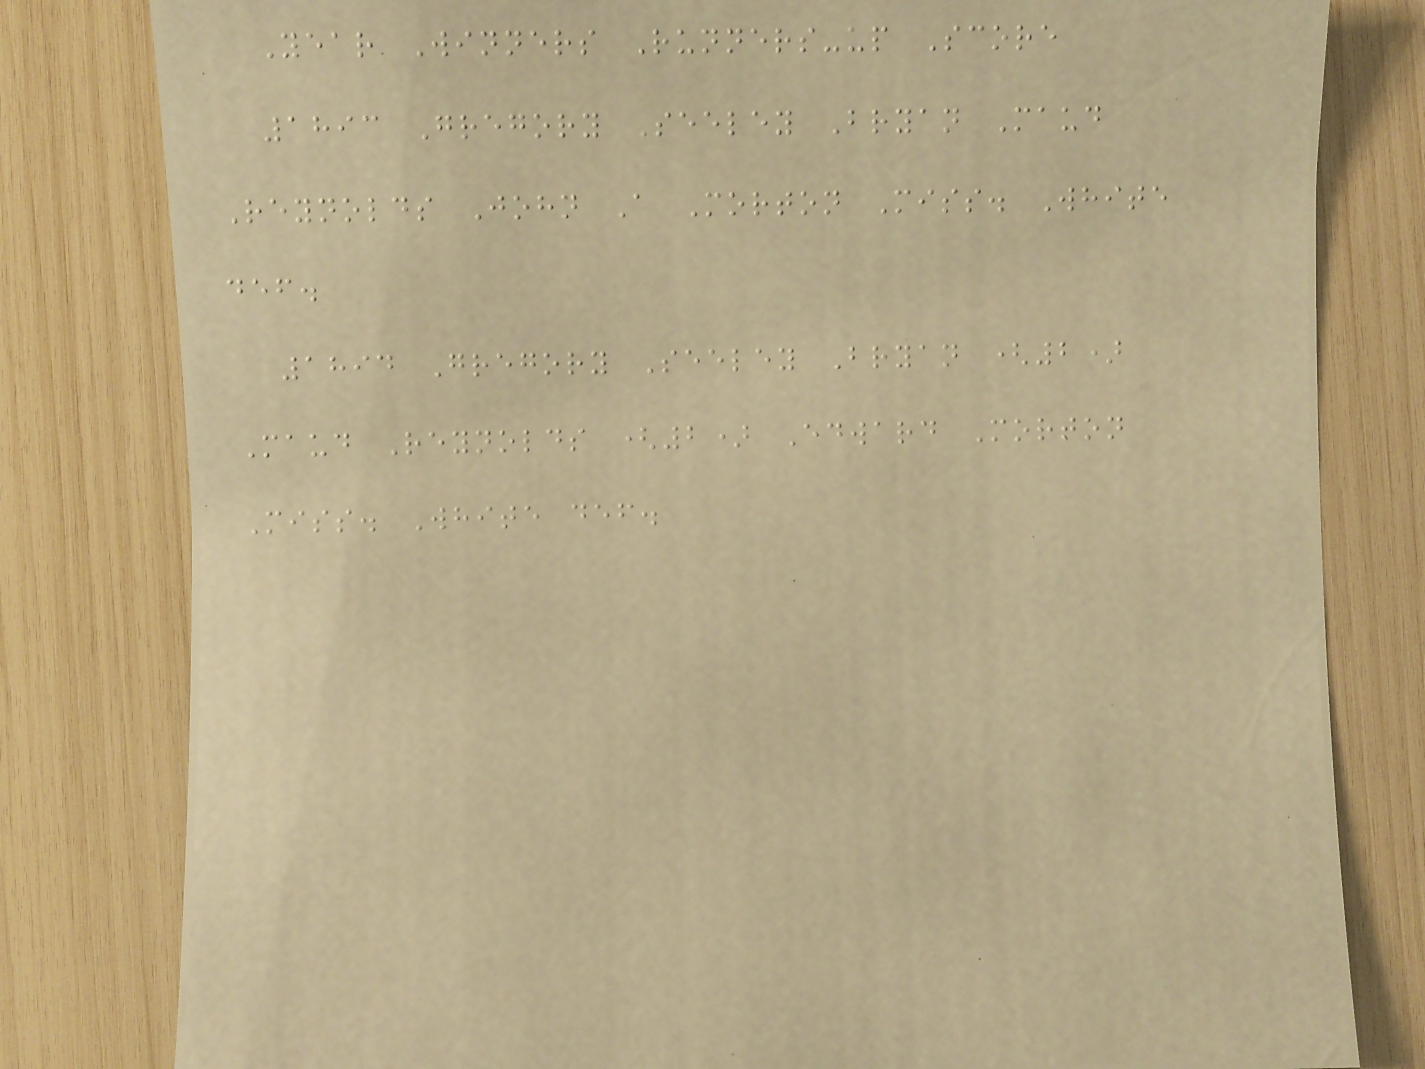Year Winners Runners-up Score
1893 Gregory Seeley Bryan Maud
Reynolds John A Morton Miss. White
def.
1894 Gregory Seeley Bryan (2)
Maud Reynolds (2) Edward Morton
Miss. White def.
